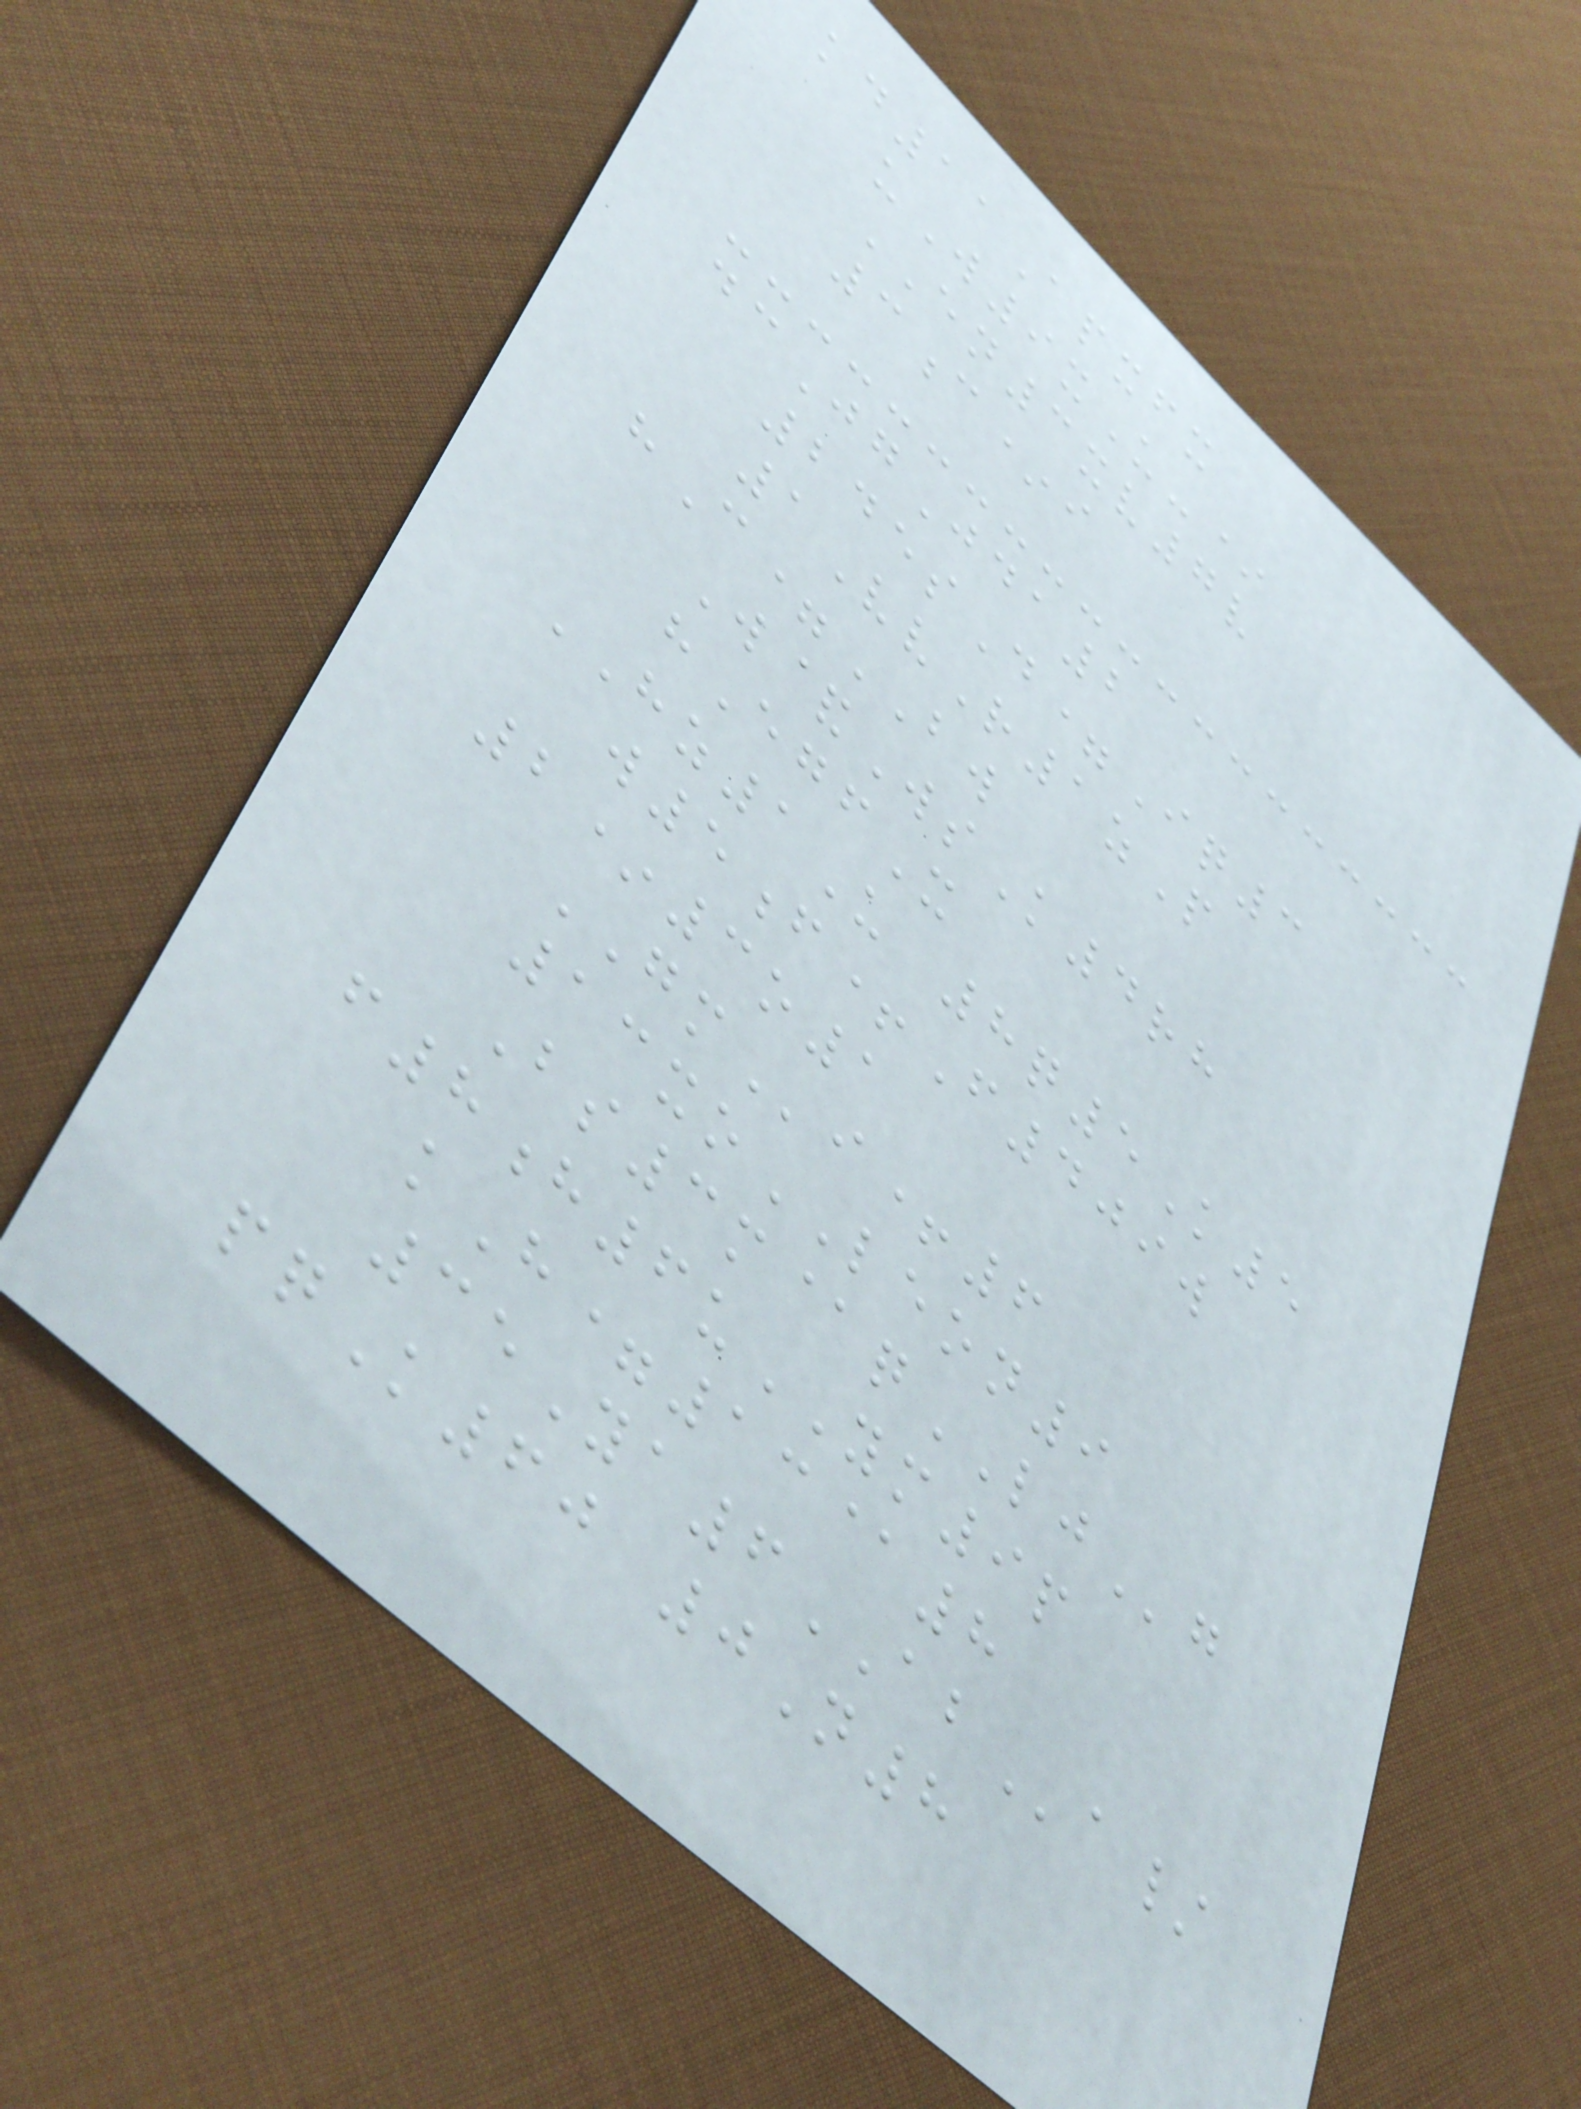kd11Apxfx
uW9xU-*
EN3xv7v
3c*i
dcJgJda2
245sD=Iq3
1VvR1zP
hC=BW
W&WsK4rh
hEgfX
HZ1U 8q5K5
w5f+F409w
2*3o1
GMi+6
13xoLEON9
Bs3m@qLJg
f8h6uYM9p
kH=13@8
35Ya6ABa/
pqK60 0N8
